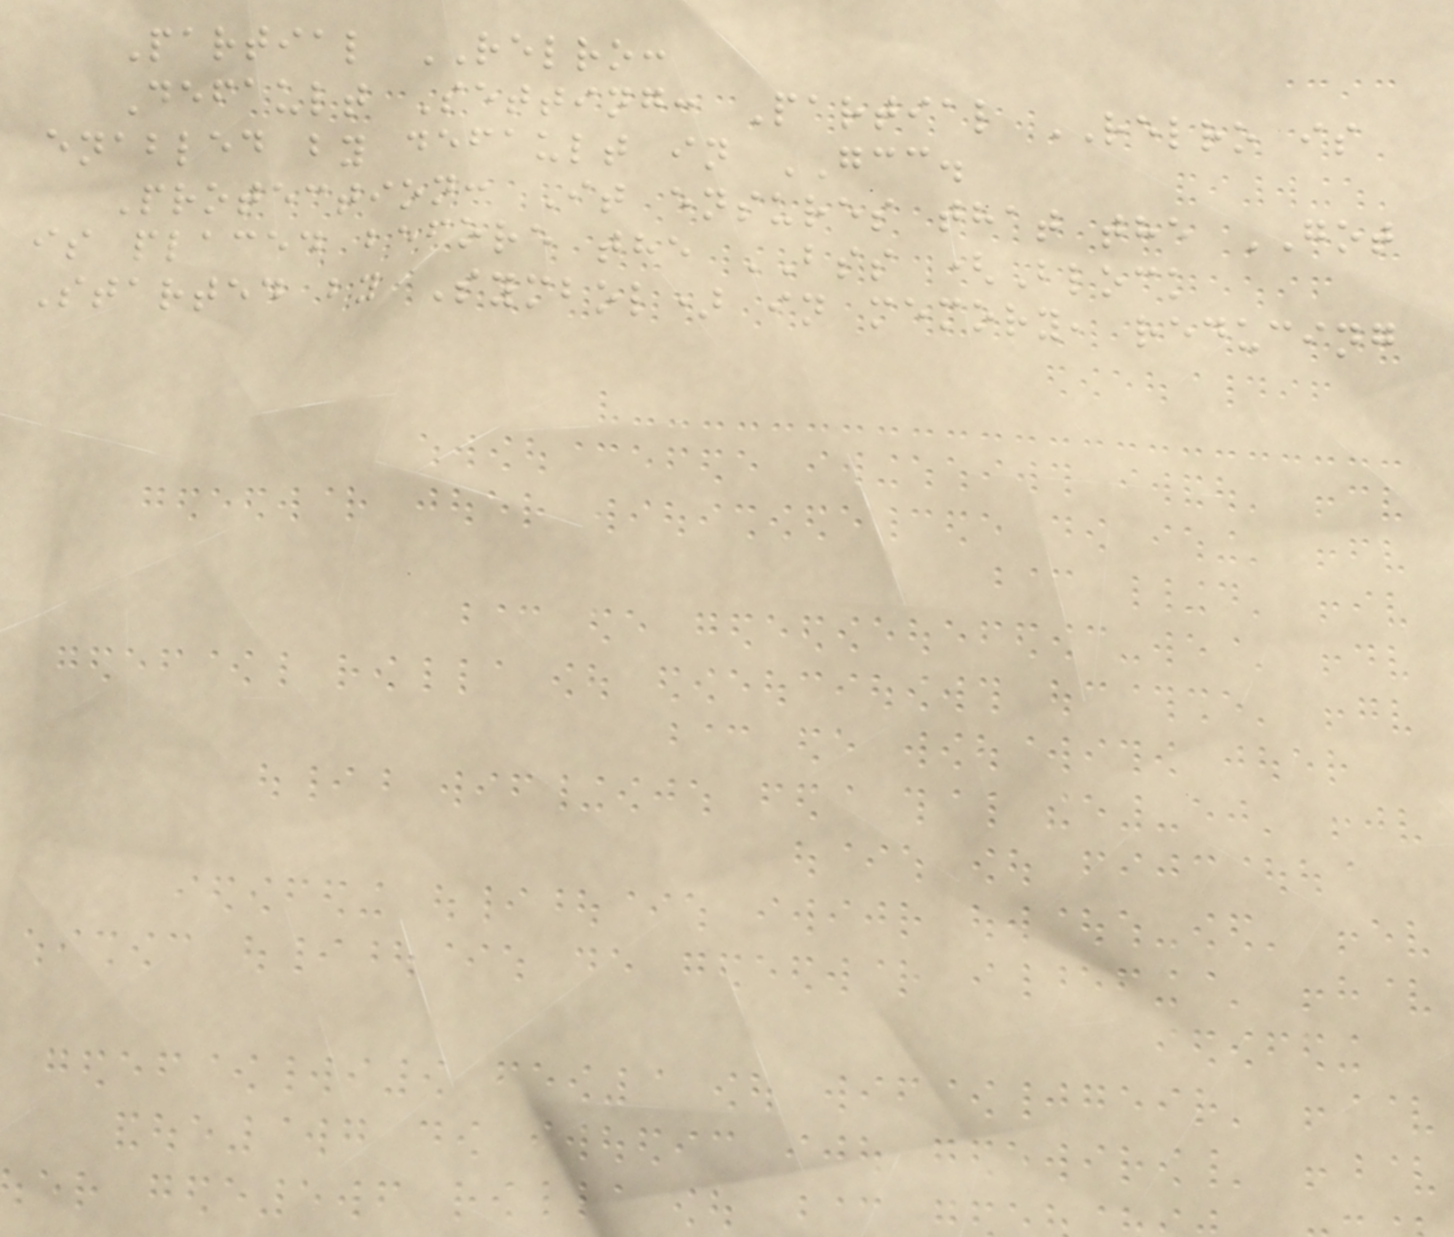Partial RELRO:
Default Setting: Partial RELRO is
enabled by default in GCC.
Protection: It ensures that the GOT
is placed before the BSS (Block
Started by Symbol) in memory, reducing
